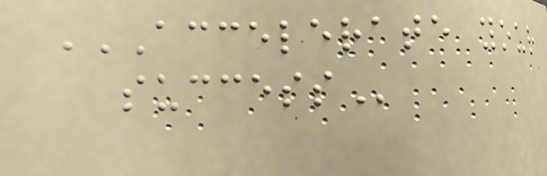ACCELERATE YOUR
SUCCESS
